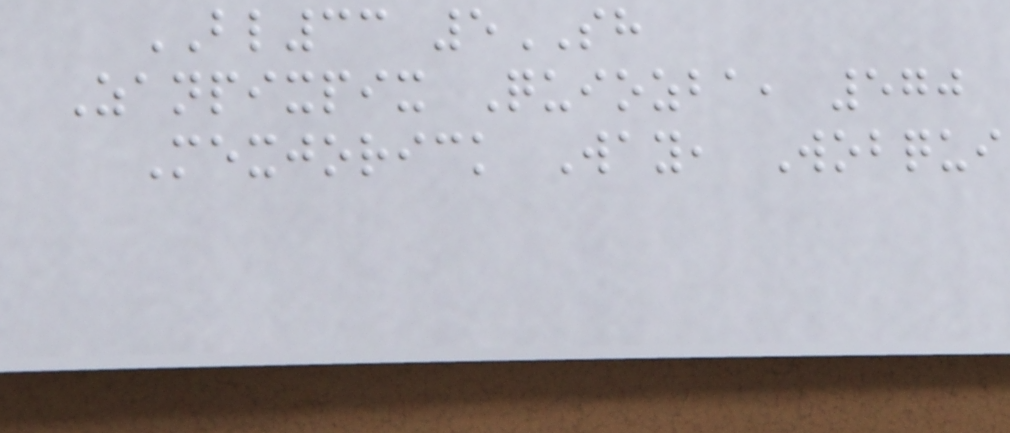BL33 5SH
Zanpixpix Quiozba, 570
Mexjorick Way, Wobqui
